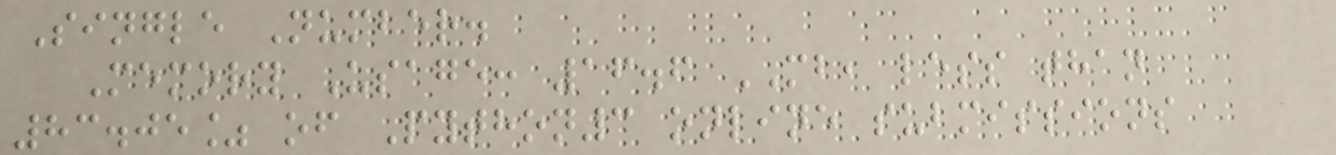Single Number.
Memory Usage: 16.6 MB, less than
83.05% of Python3 online submissions
